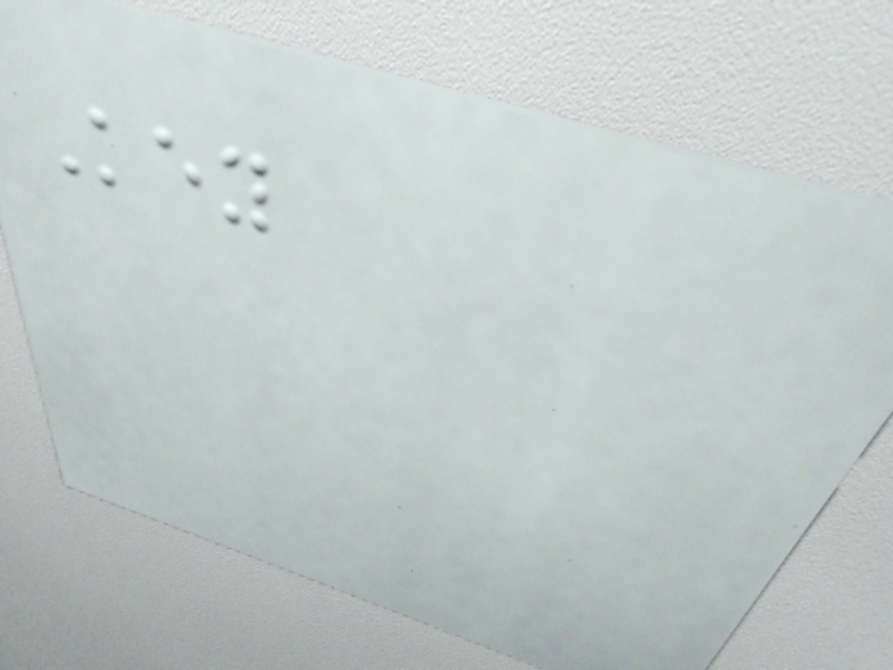Key
